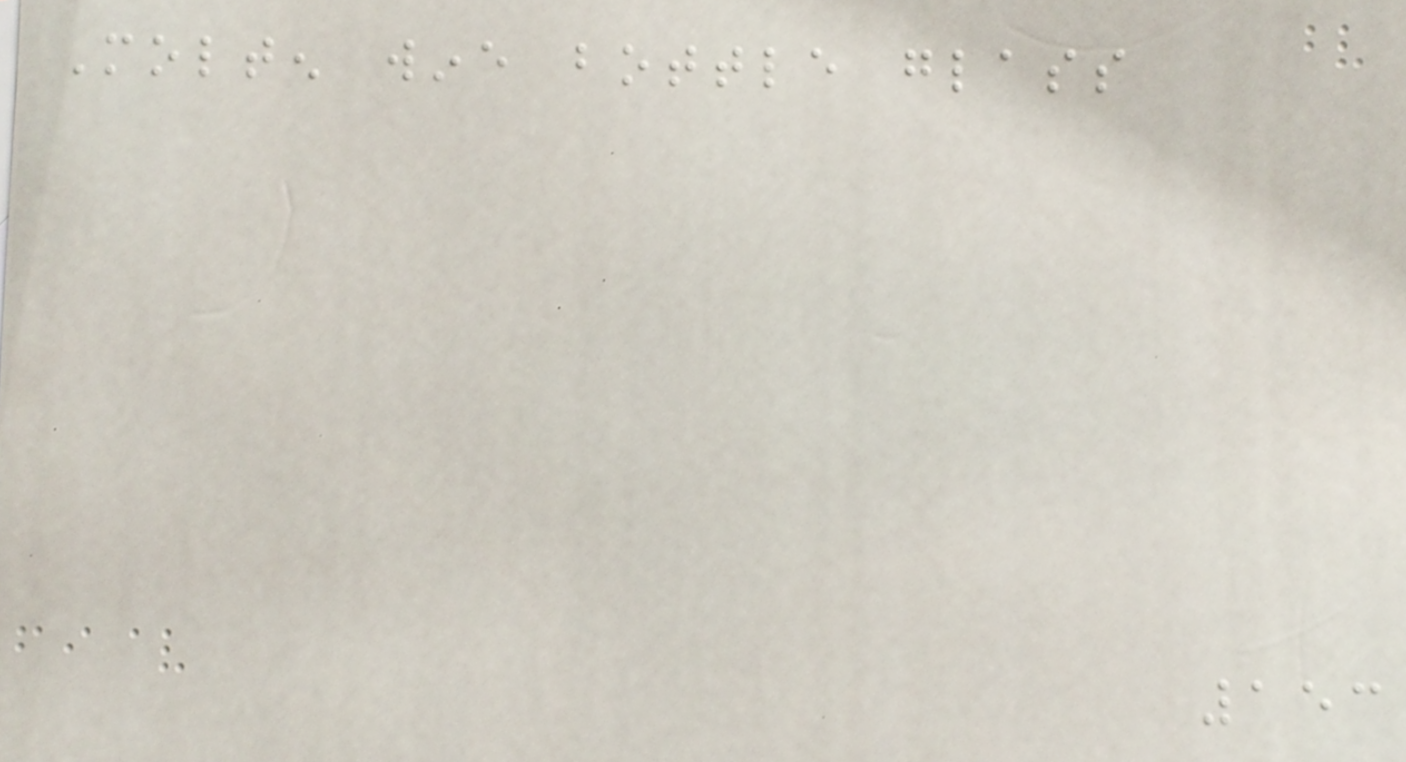Molten wine bottle glass
153
